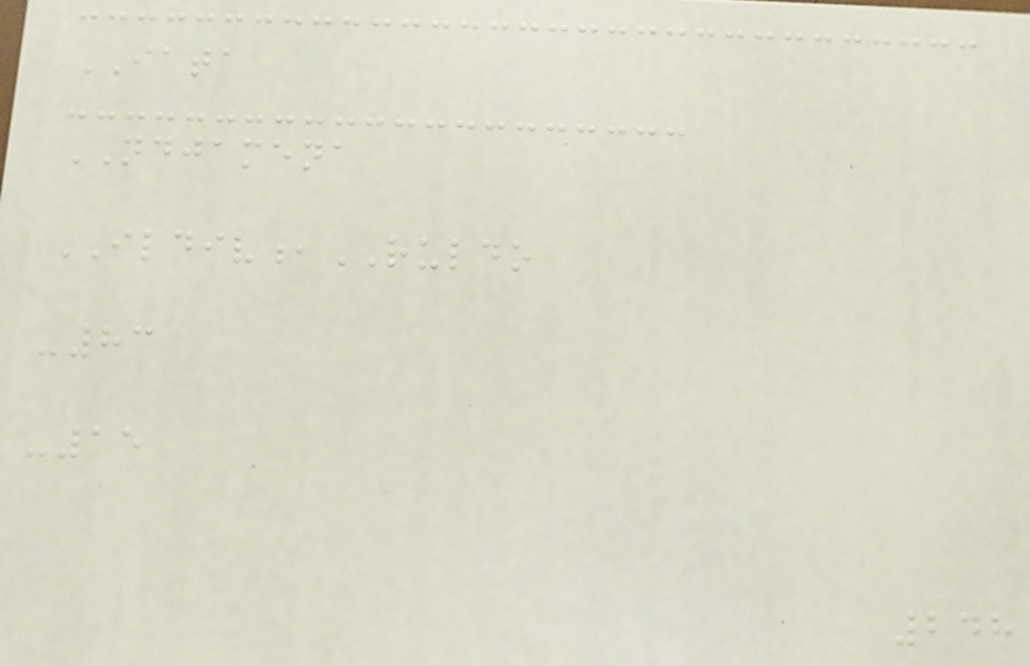IATA
NDJAMENA
ILDIV,RULDO
-83
-15
248
